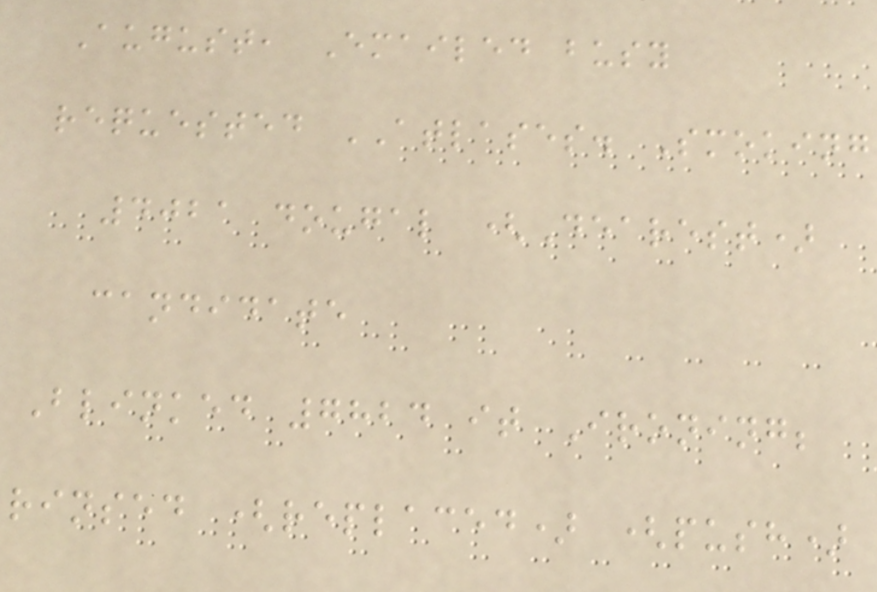August, Emailed busy
requested ATLASES. Smoking
4021 dougal (Dearest)
candidate
Blinked 7824 it Ironing;
rinsed (replaced) (push)
